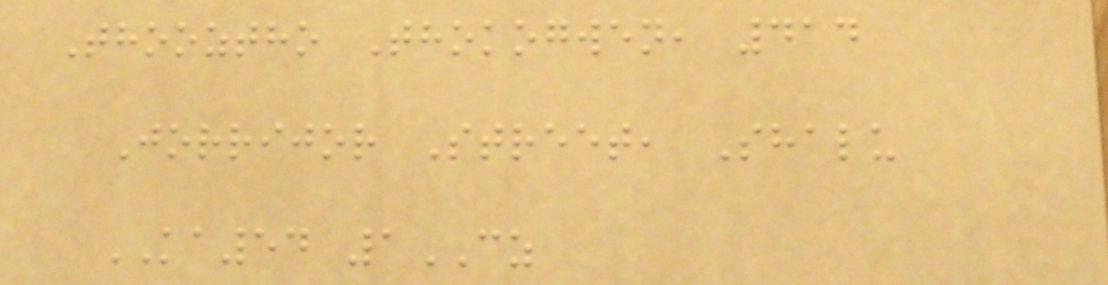Thooztho Thokogwen, 414
Jorrijor Street, Shalu
KA54 1CZ
